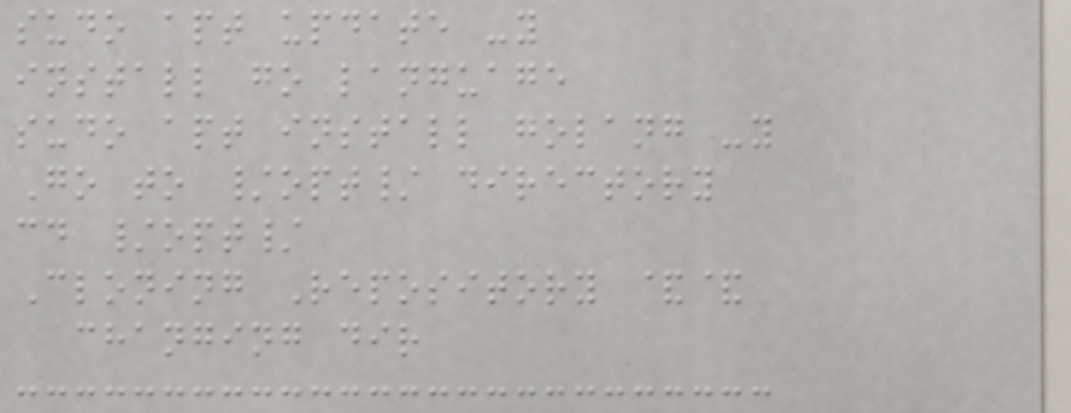sudo apt update -y
install go language
sudo apt install golang -y
Go to /opt/ directory
cd /opt/
Cloning Repository &&
changing dir
